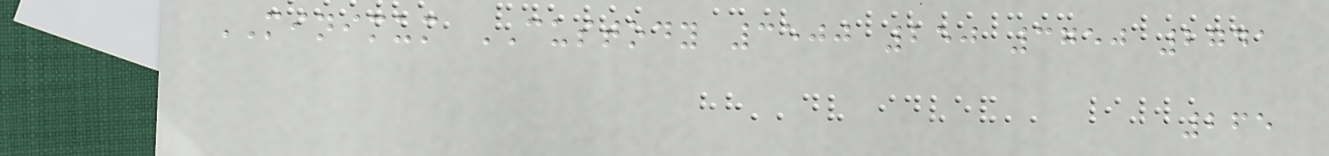MINIMUM CUSTODY 3500 250 3750 2741
265
